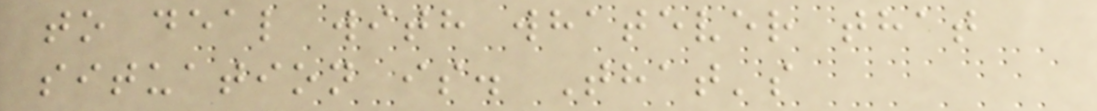to deal with whatever that
situation is. That's
